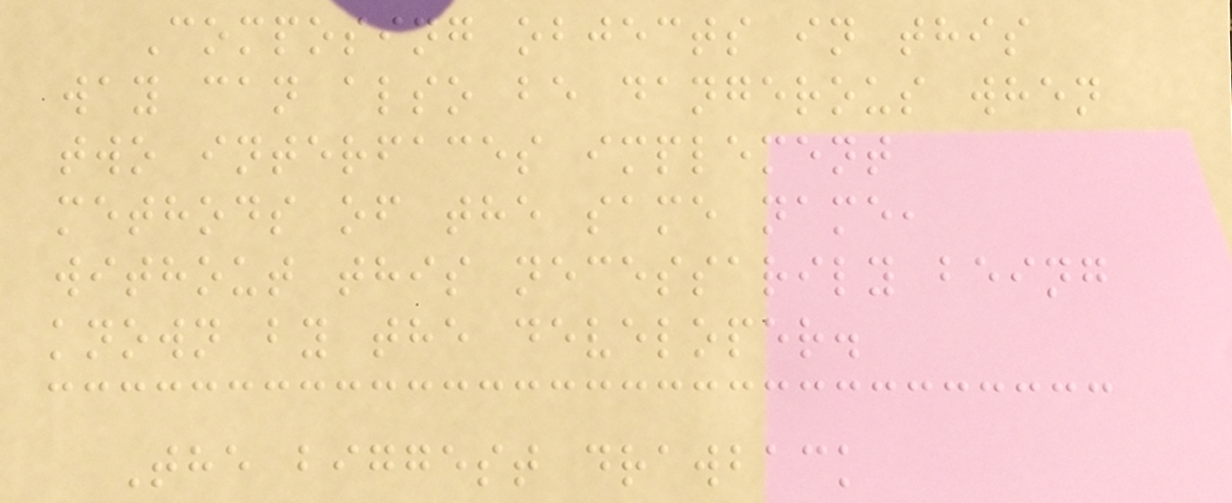Composing objects in this
way can also be dangerous when
two interfaces implement
methods of the same name,
without this necessarily being
known by the developer.
The biggest drawback
